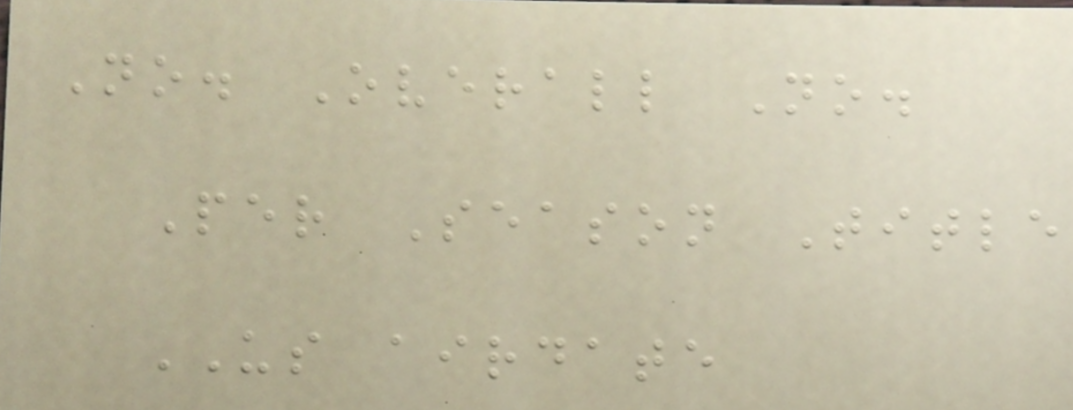No. Overall No.
Per Season Title
US airdate
